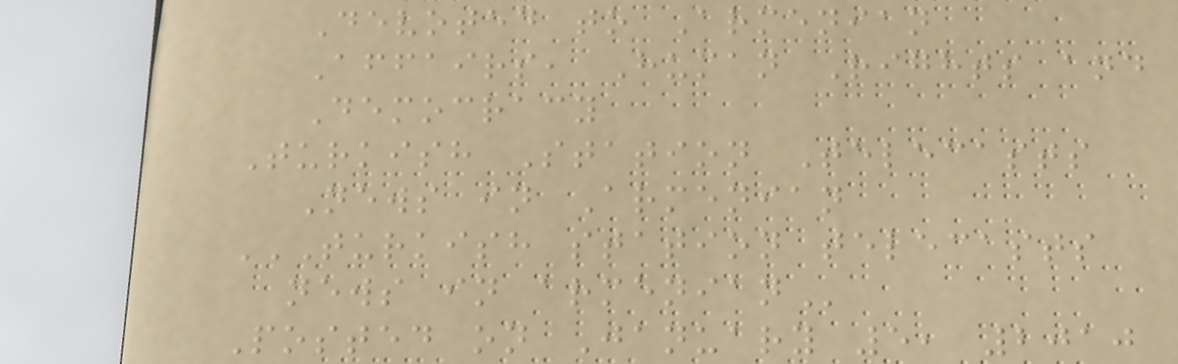Devoted to Armenian
Affairs, Human Rights and
Democracy
Turkish Station Telecasts
News in Armenian
TURKISH STATION TELECASTS
NEWS IN ARMENIAN
Posted on January 5, 2010
